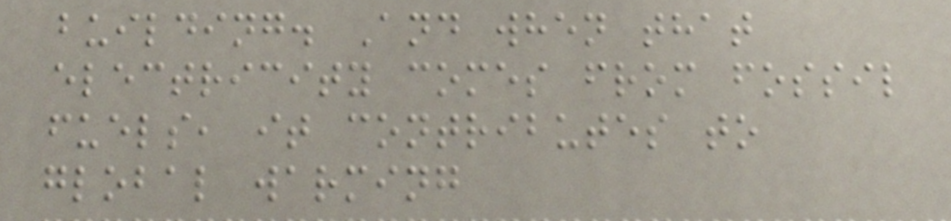building. And when that
electricity comes from fossil
fuels, it contributes to
global warming
